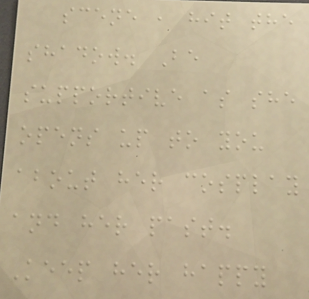scene , hit the
shadow. Be
supportive as she
opens up to you
about her cosplay
and her past.
Keep her happy
